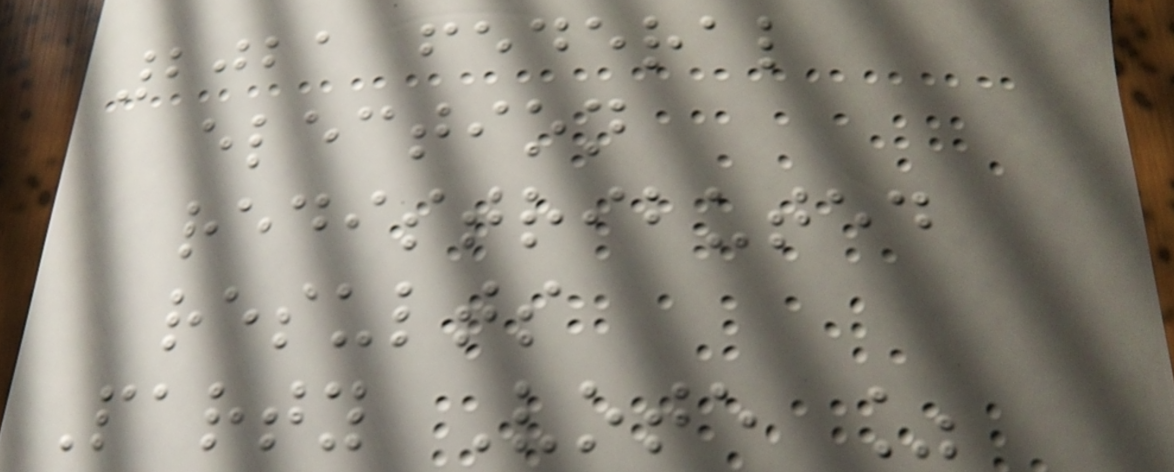2021 federal
election
redistributed
results
Party Vote %
